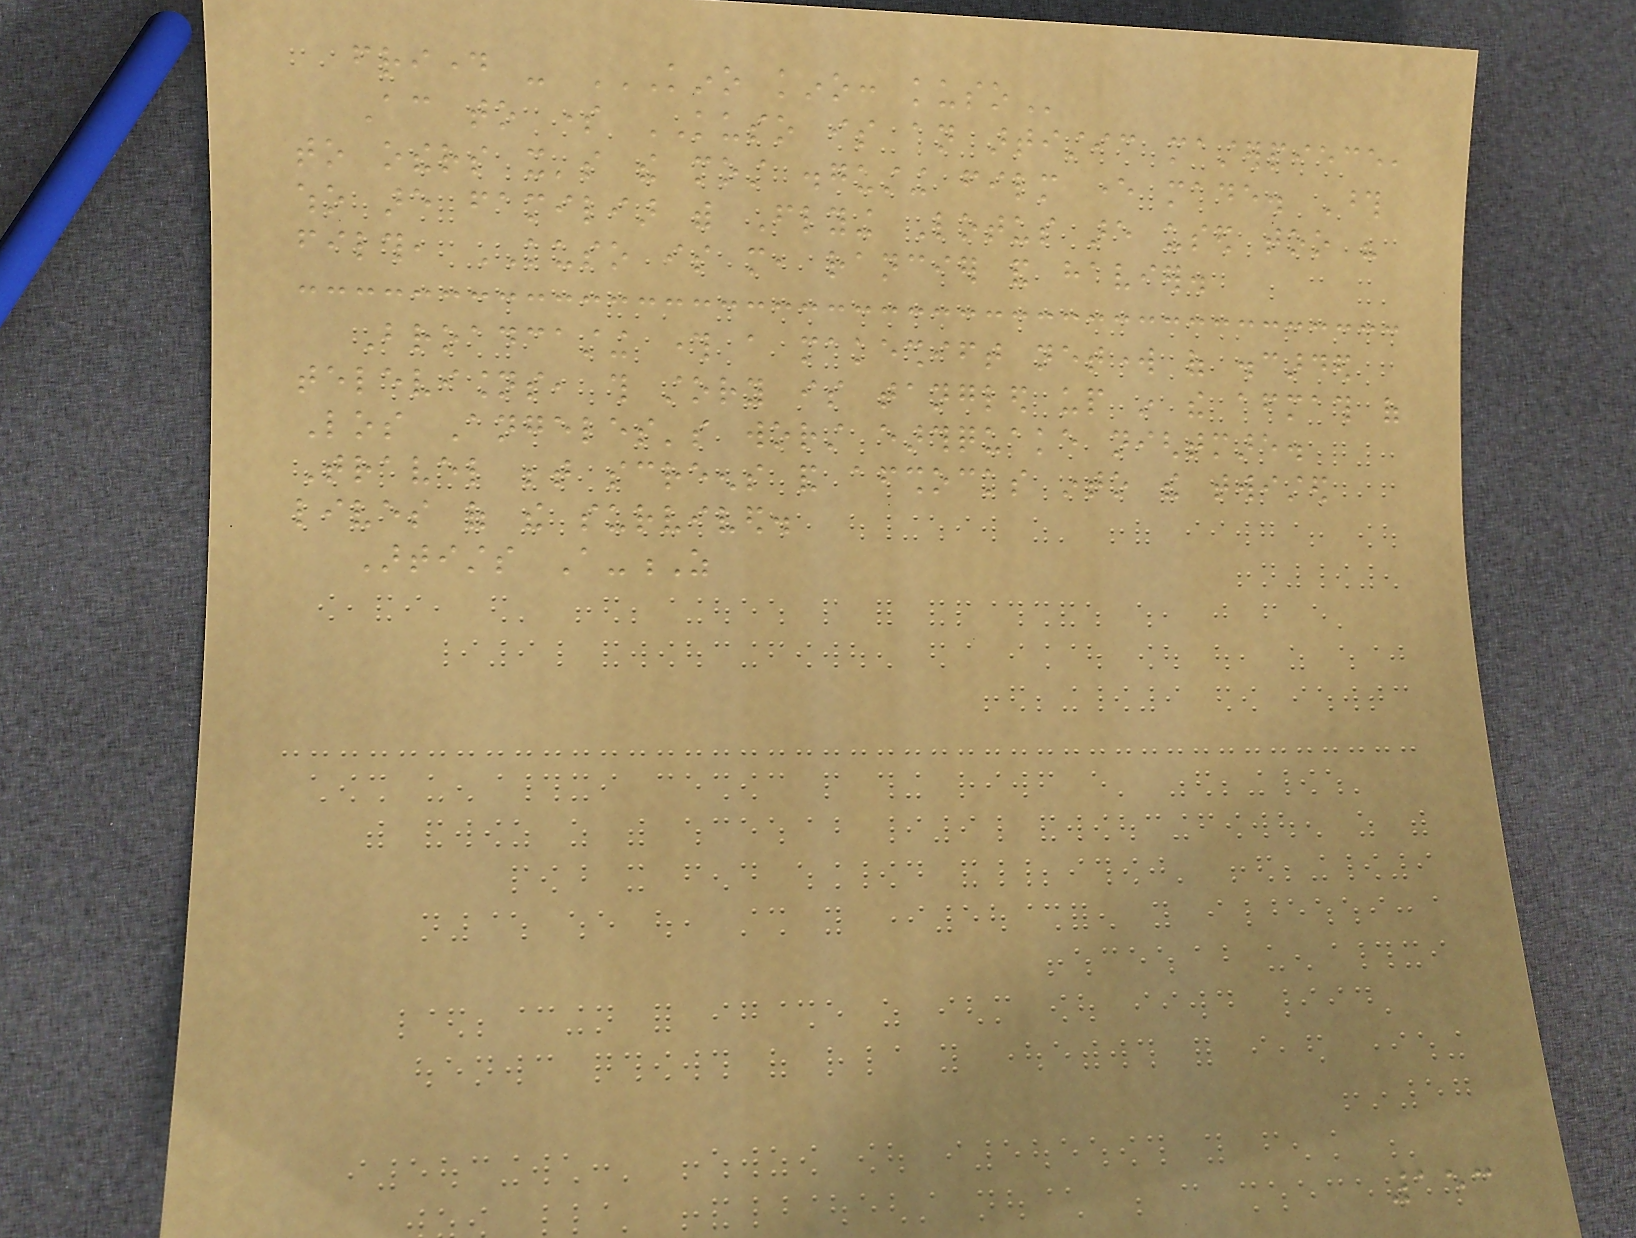friday - KINO KINO: KUSO
According to some KUSO is an artistic masterpiece,
to others it's the most disgusting film ever made. Those
who are familiar with Flying Lotus are used too his
filth, KUSO is more, rancier and havier.
Broadcasting through a makeshift network of discarded
televisions, this story is tangled up in the aftermath of
Los Angeles's worst earthquake nightmare.
Travel between screens and aftershocks into the twisted
lives of the survived.
Artists A-Z
153
